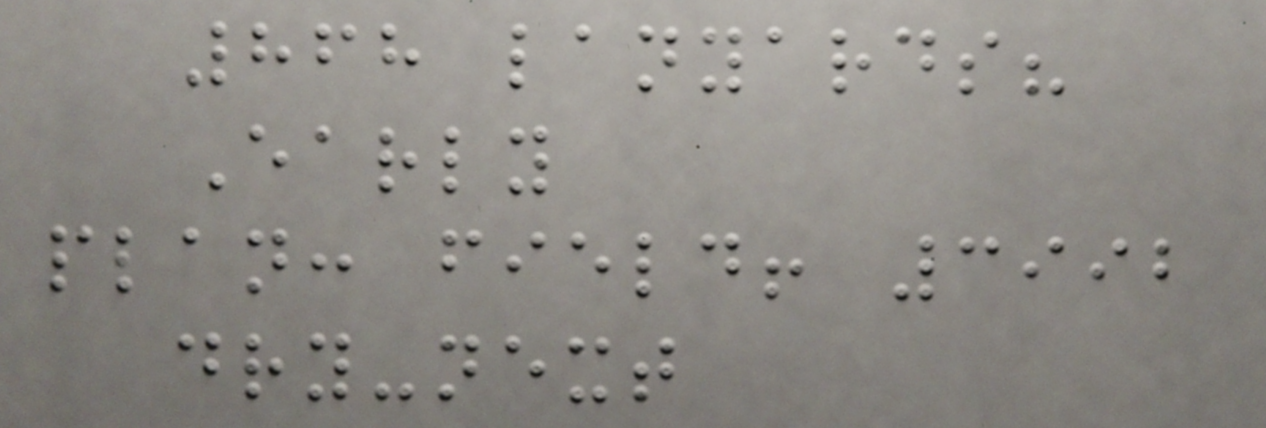868 lanyards?
Early
plan: field! 3992
dry-next
